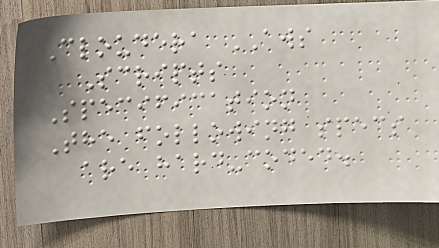Cloudera AWS
Scripts
Specification
The following specs
are hard-coded.
